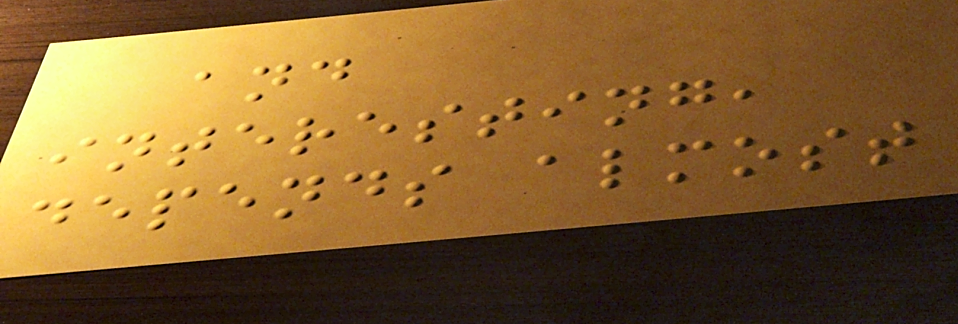and
interesting,
depends almost
